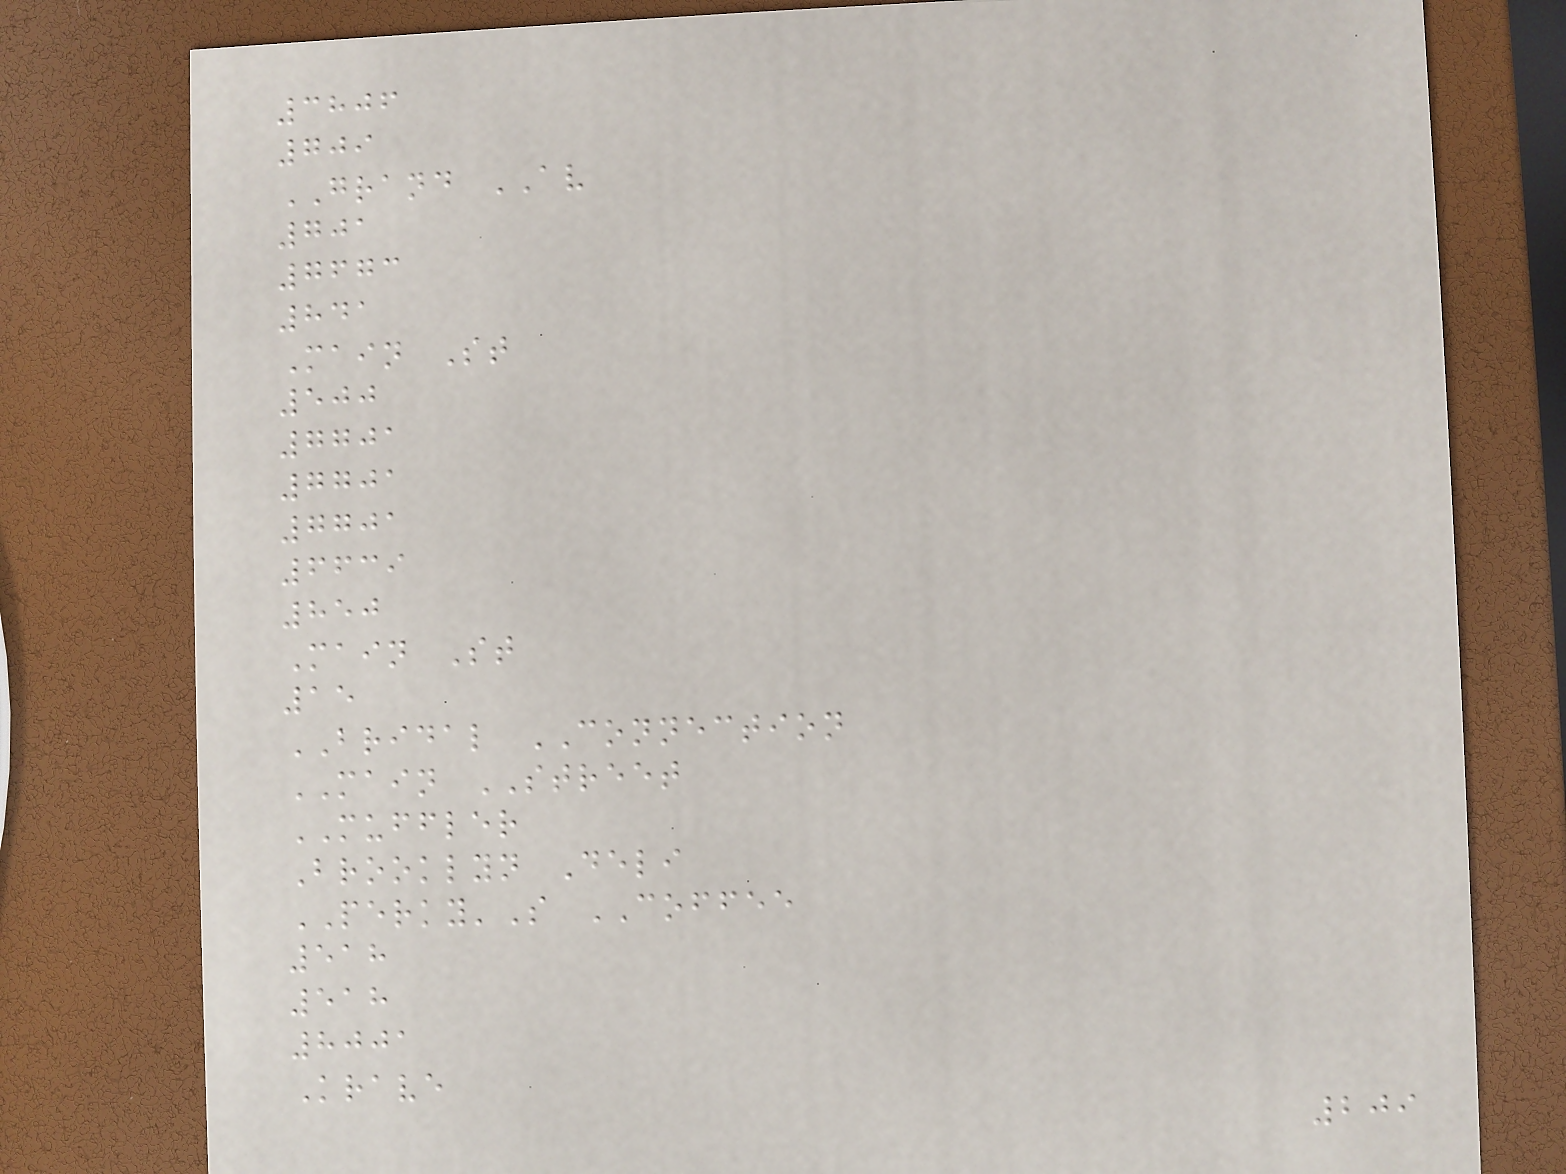3806
709
GRAND AV
701
7673
841
Main St
500
7701
7701
7701
6639
850
Main St
15
BRIDAL CONNECTION
MAIN STREET
MUFFLER
Brooklyn Deli
PERKY'S COFFEE
518
518
8001
Krave
209
